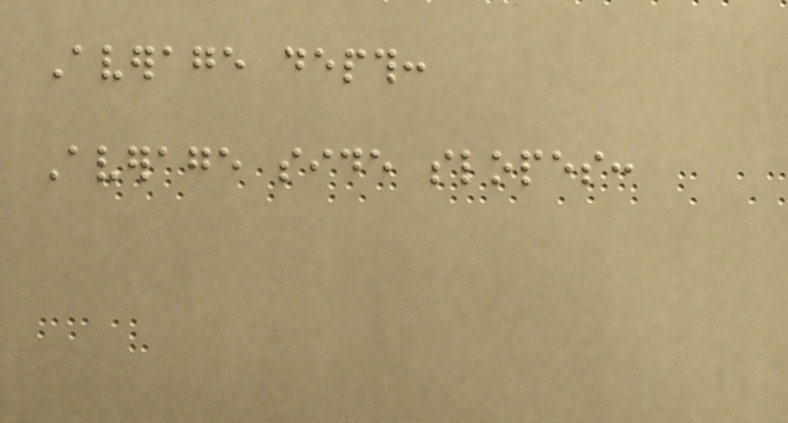Average depth:
Average side slopes:
